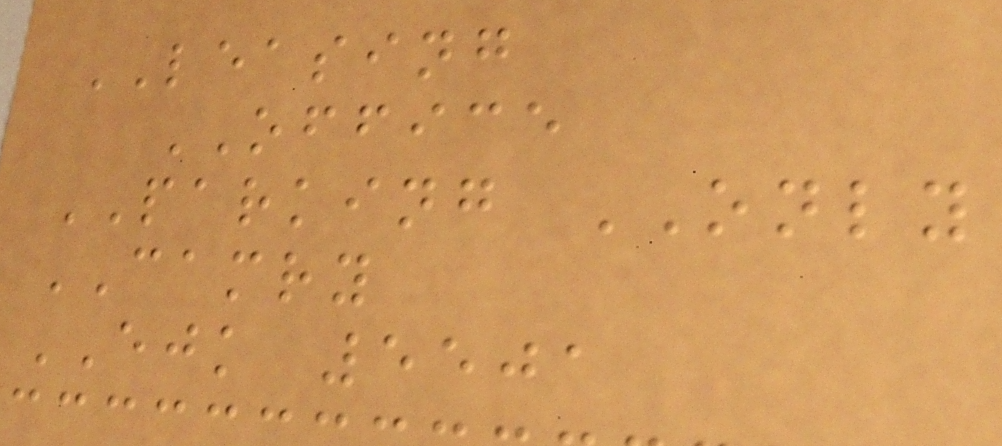LEASING
OFFICE
PARKING ONLY
CAMRY
EJK 5501
